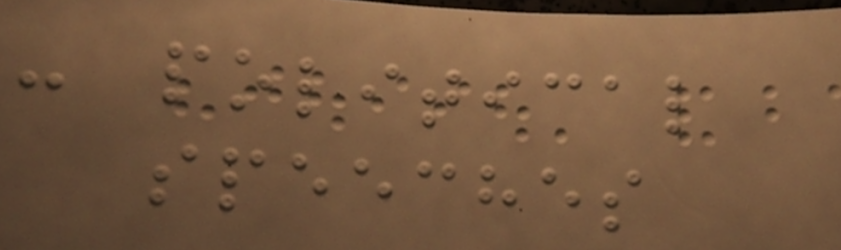- political
speeches
